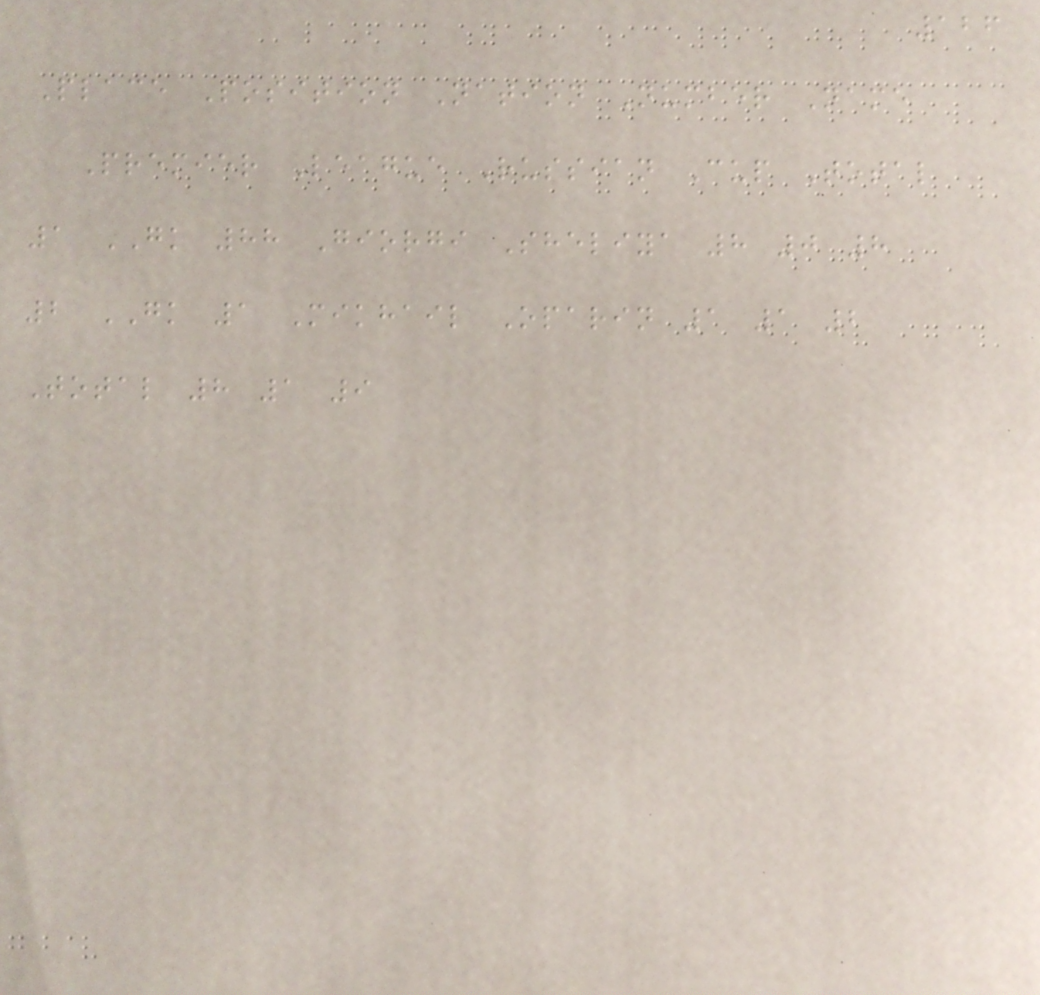126
Place Position Nation Number Name
Premier League Russian Cup Total
1 GK 88 Giorgi Sheliya 8 0 8
2 GK 1 Mikhail Oparin 1 1 2
Total 8 1 9
